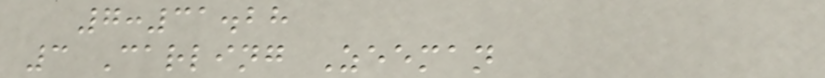7:31.28
3 Carling Zeeman
